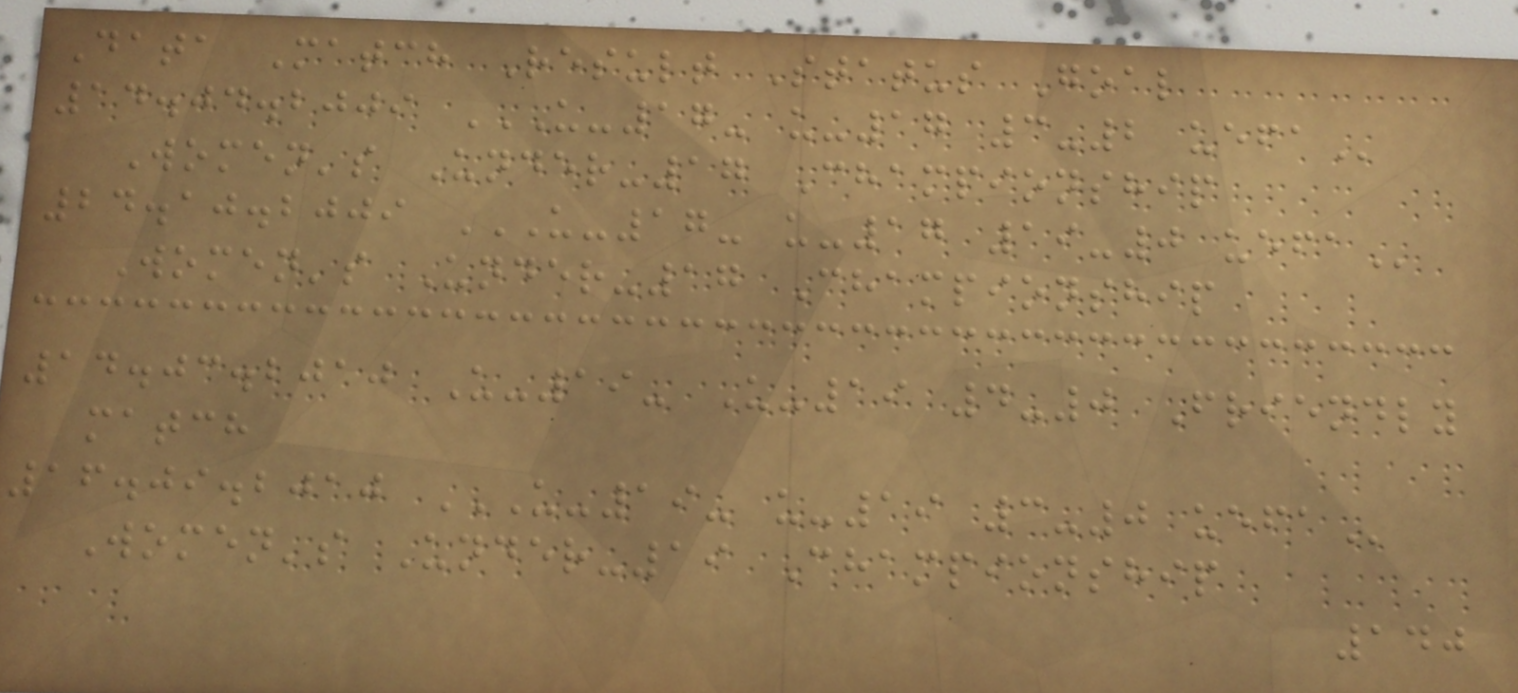Data Match Result Status Goal
14.04.2009 U-17- U-17 3-2 UEFA
Women's Under-17 Championship
24.10.2009 U-17- U-17 19-0 UEFA
Women's Under-17 Championship
14.03.2010 U-19- U-19 4-0 Friendly
match
16.09.2010 U-19- U-19 3-0 UEFA
Women's Under-19 Championship
140
